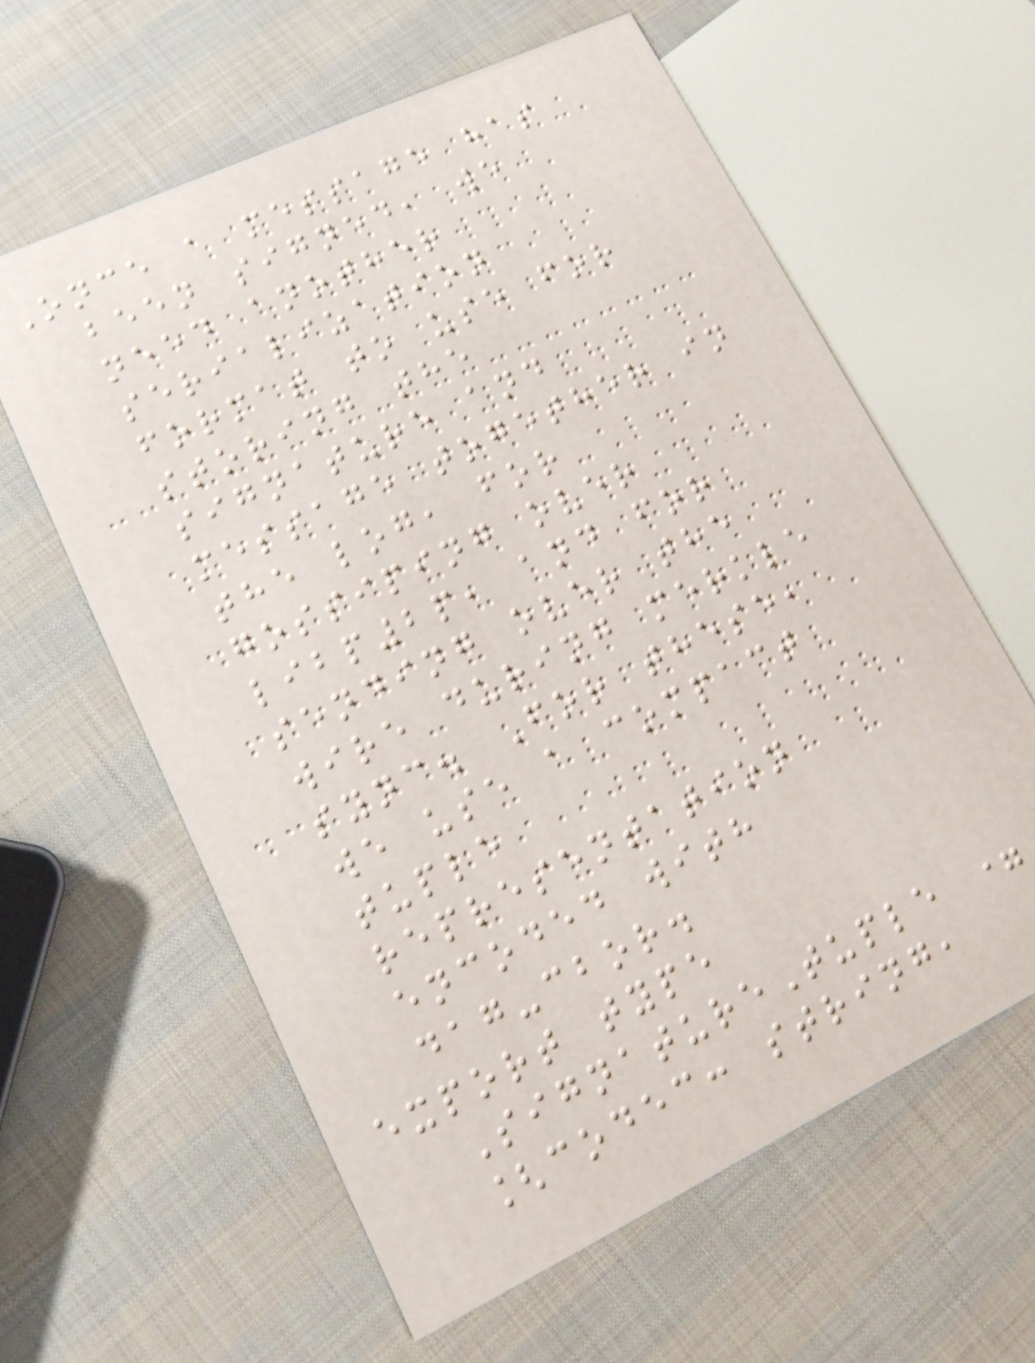Once a message has
been signed, we
need another
serialization
format to use for
storing the
signature and
message together in
the log, for
gossiping over
libp2p, and for
sending over the
wire during merkle
sync. For these,
we use a compact
tuple
representation
encoded with
dag-cbor.
export type
SignatureTuple =
[codec: string,
